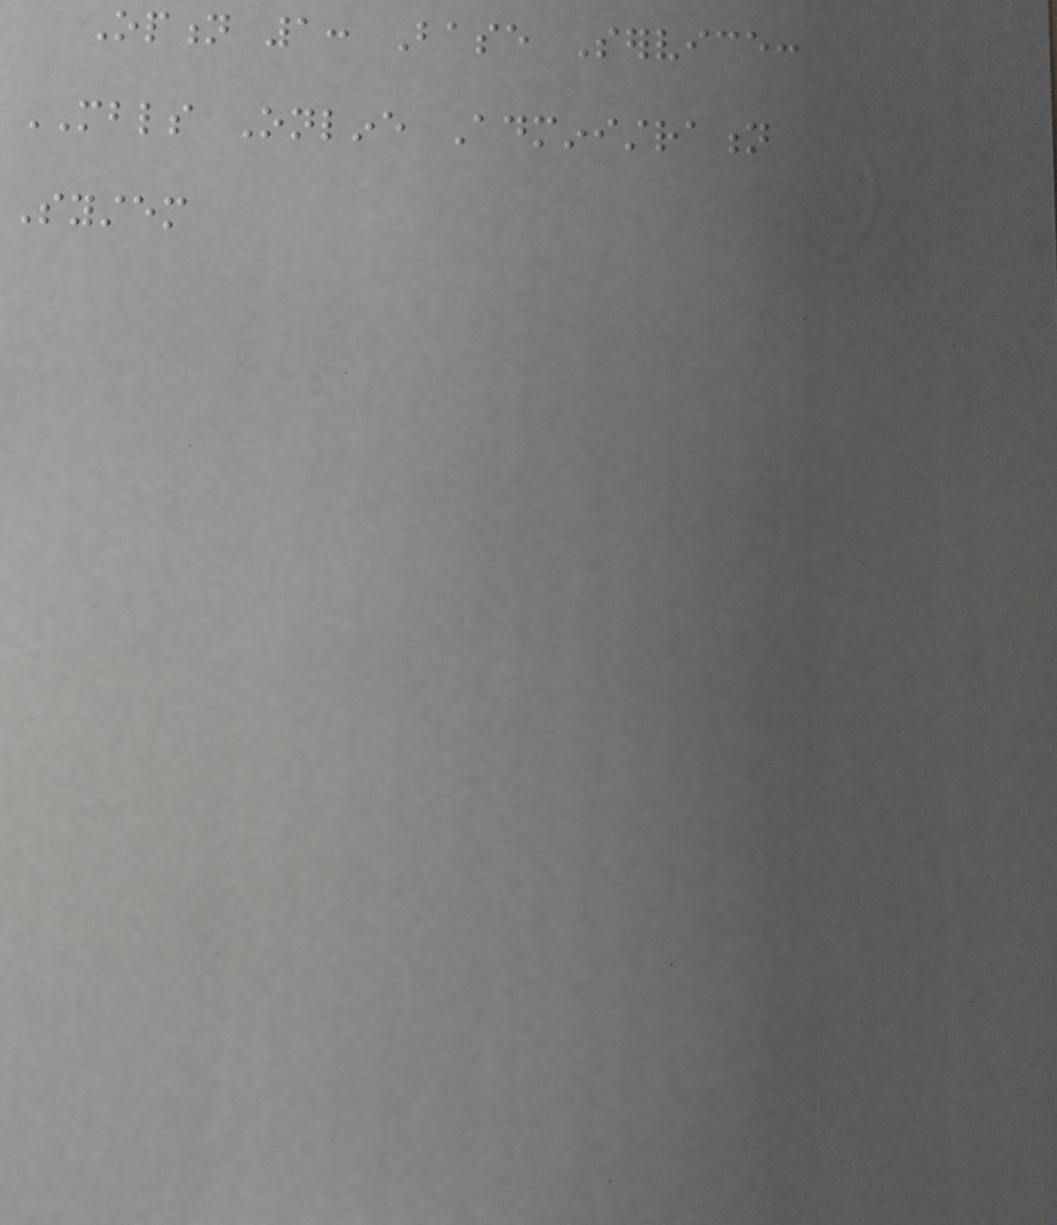Option 1: Base Service:
MBLS Online Administration
System
